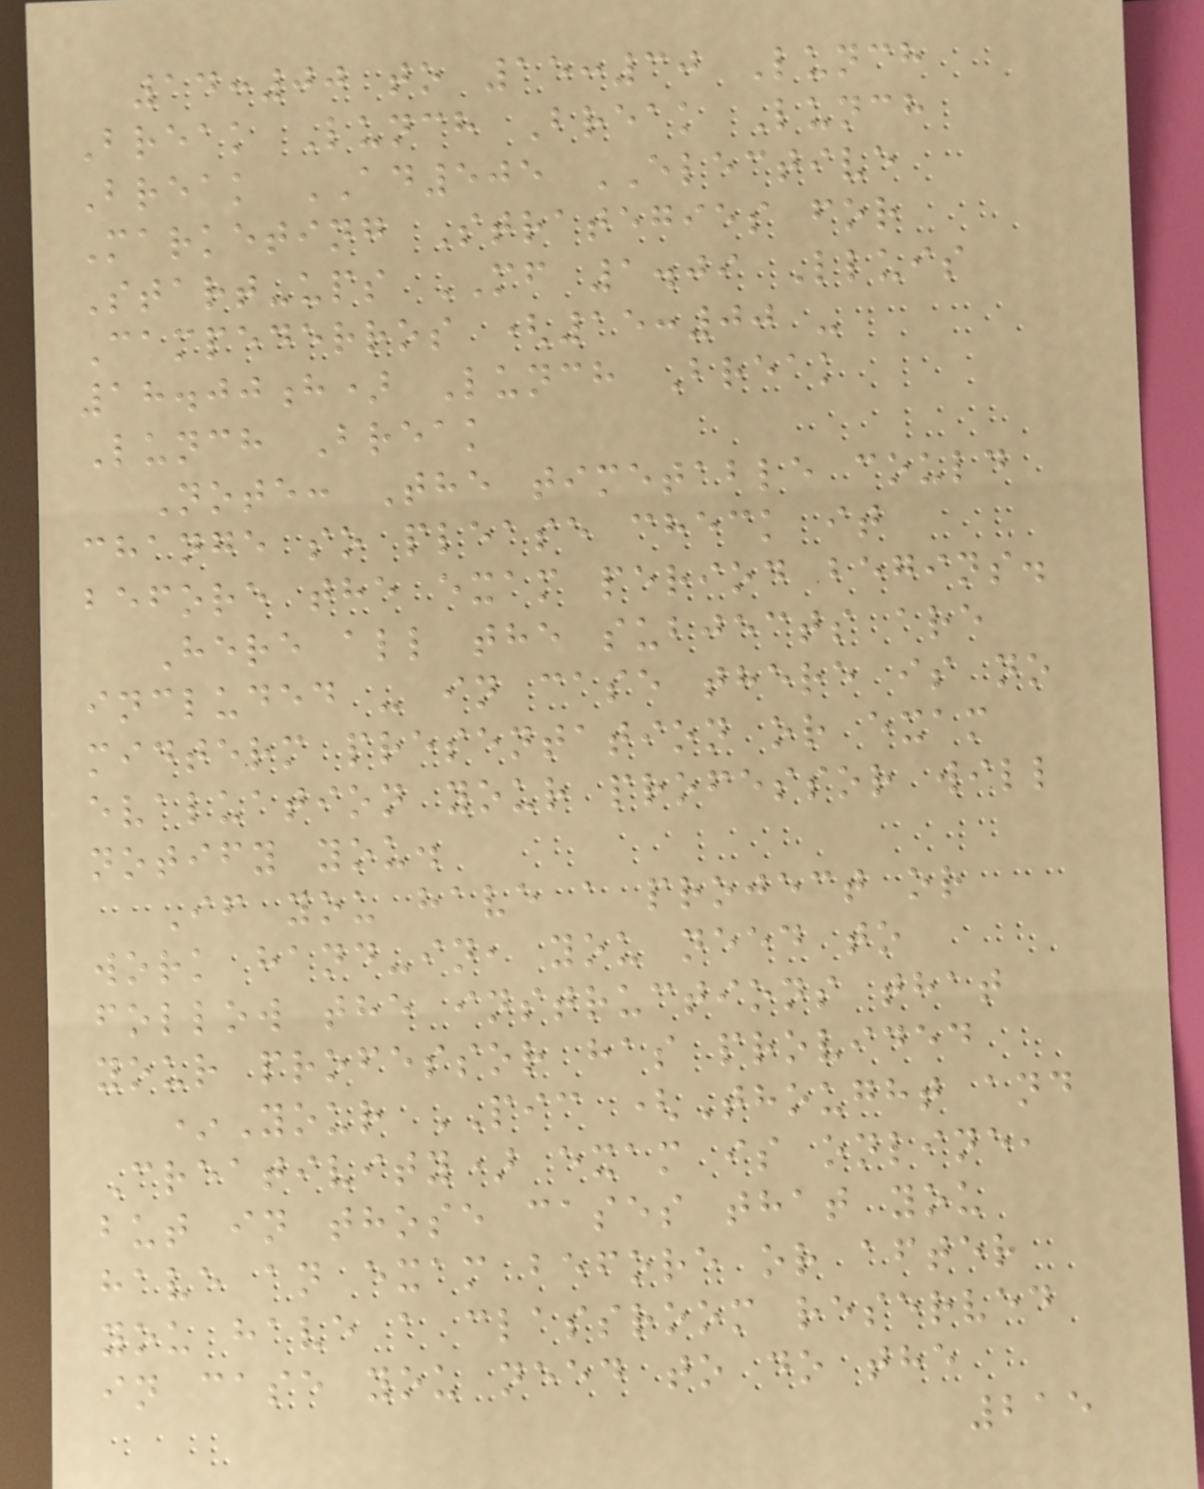14:00 to 15:30 Lunch
Break Lunch Break Lunch
Break AD505 ELECTIVE
Marketing Strategies for
Start-ups MF 1.09 Lluis
Campederros (15:00 -
18.00h) Lunch Break
Lunch Break
Note: The timetable could
change so please check it
before the exam period begins.
Here all the subjects are
included - in case there is no
midterm presentation or exam
evaluation your professor will
notify you.
If you have a project or
work hand-in, you need to
follow the instructions that
your professor has provided
*Your PIC (Thought and
Creativity) exam is online,
but in those cases that you
have an exam before or after
you have a classroom reserved
in case you need to do the
215
